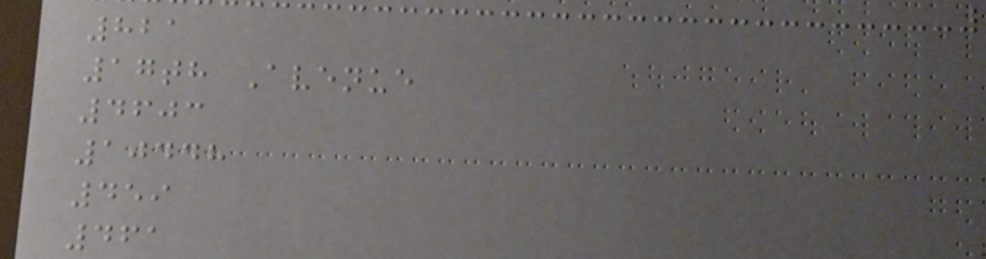821
17th Avenue
4603
10448
459
461
